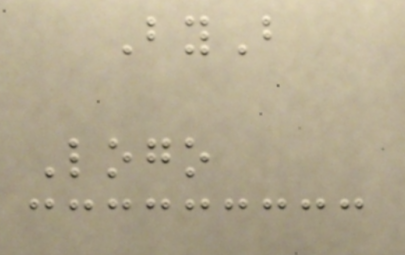ByB
Logo
